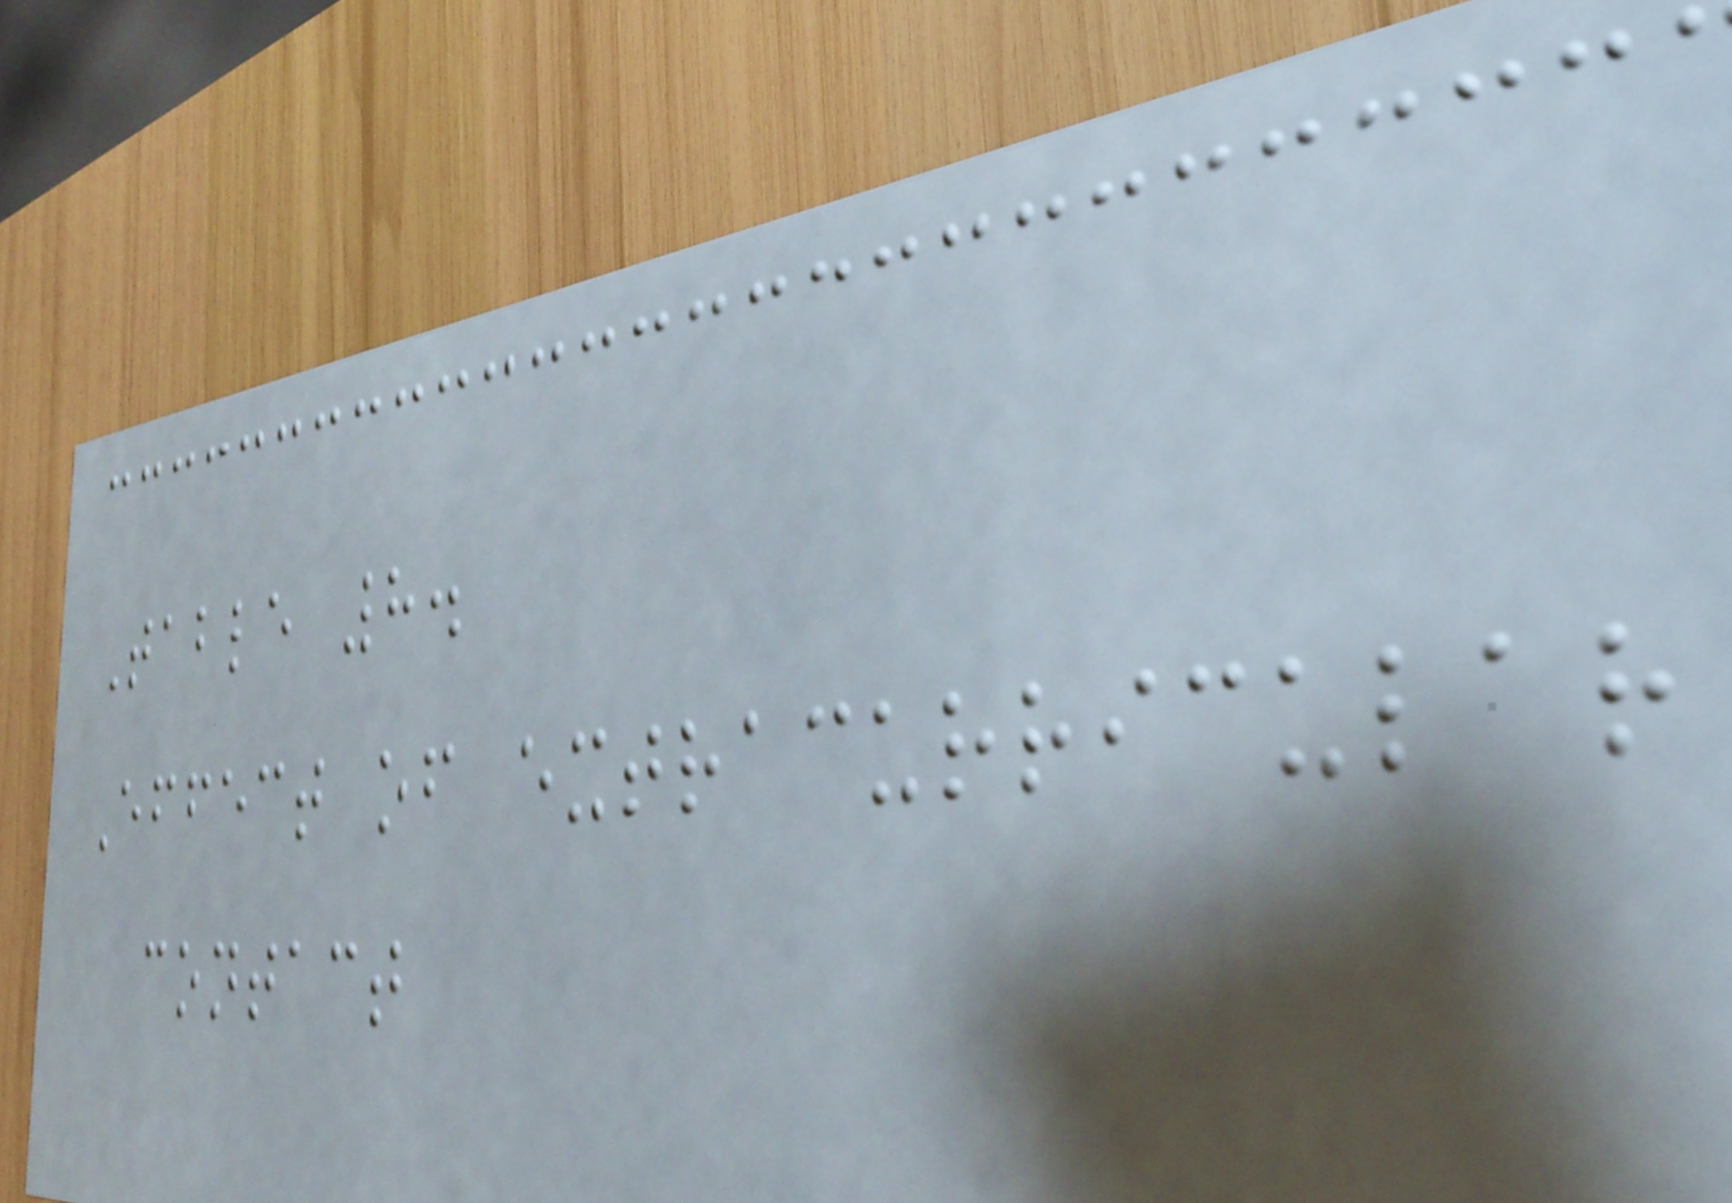Table 8.
Effect of extracurricular
contact
